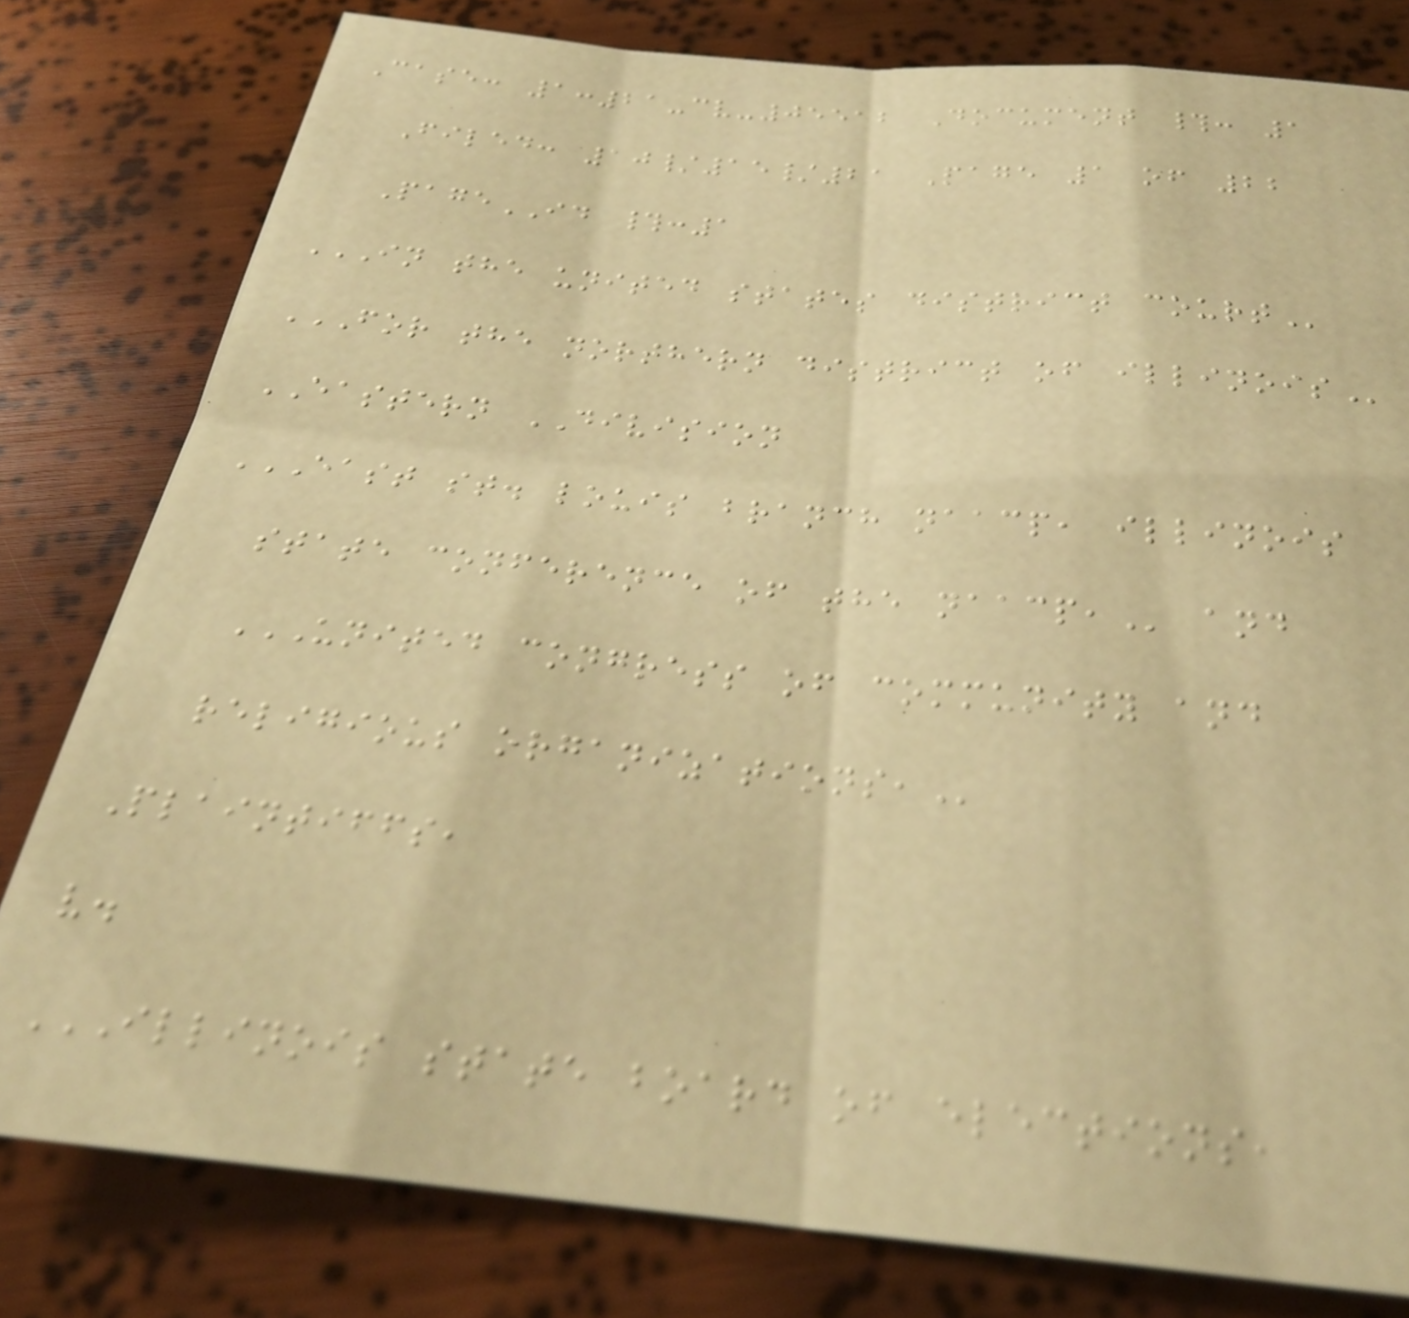Case: 1:21-cv-05512 Document #: 1
Filed: 10/15/21 Page 1 of 22
PageID #:1
IN THE UNITED STATES DISTRICT COURT
FOR THE NORTHERN DISTRICT OF ILLINOIS
EASTERN DIVISION
EAST ST. LOUIS BRANCH NAACP, ILLINOIS
STATE CONFERENCE OF THE NAACP, and
UNITED CONGRESS OF COMMUNITY AND
RELIGIOUS ORGANIZATIONS,
Plaintiffs,
v.
ILLINOIS STATE BOARD OF ELECTIONS,
